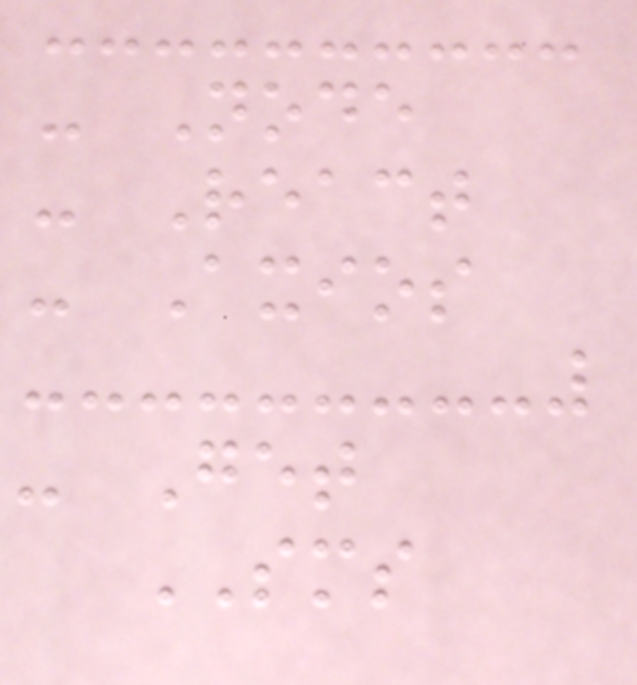- Node
- React
- Axios
- Get
SMS
